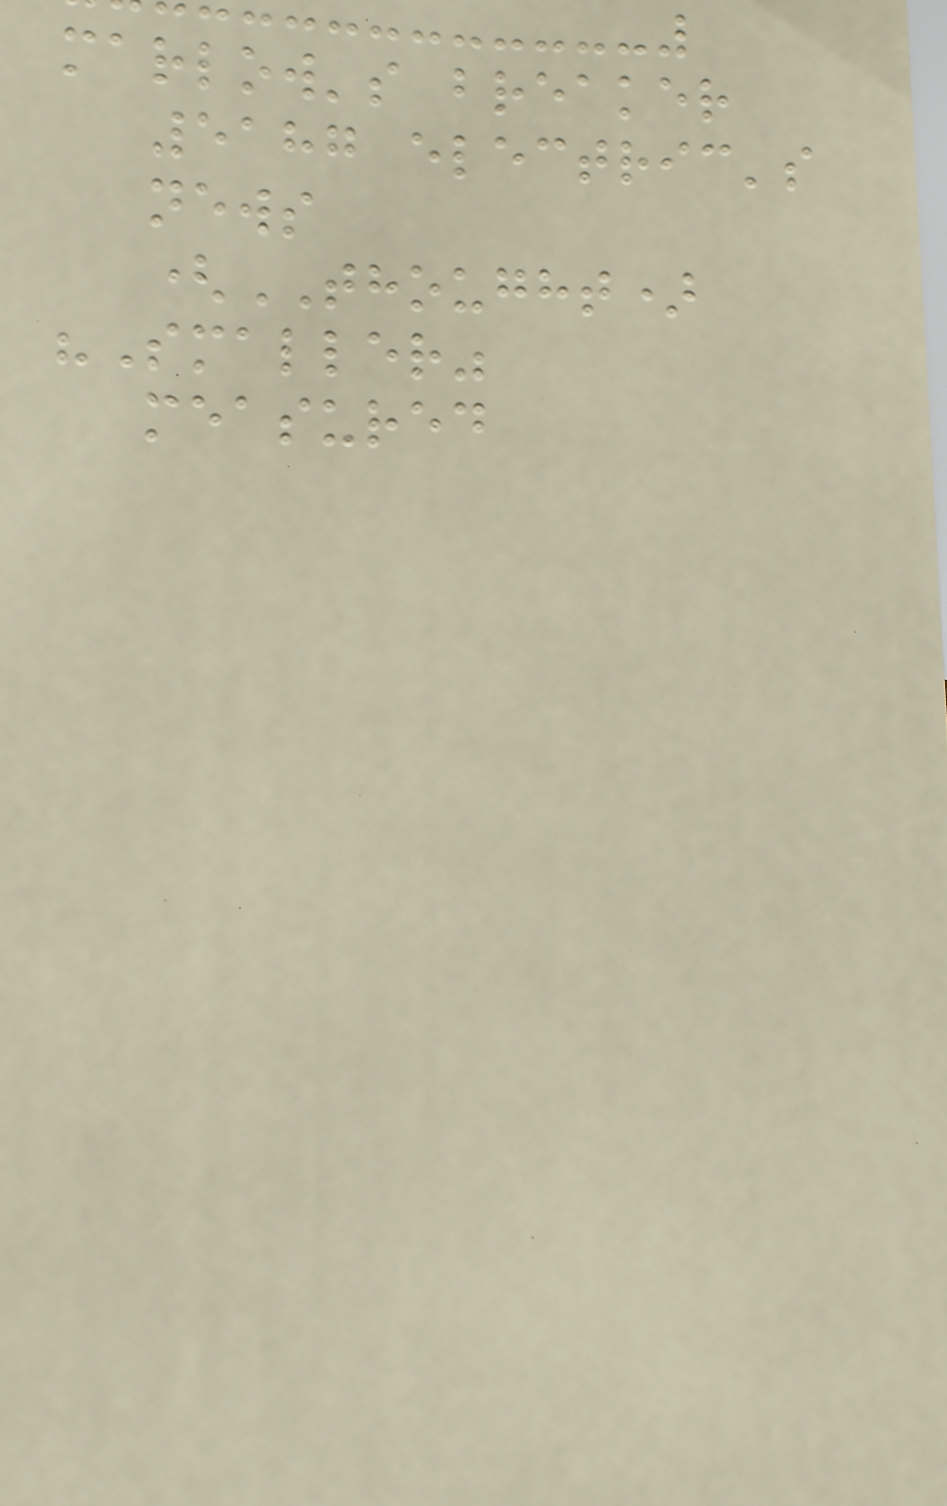marlow's breaker
5187 electric's
news
(THOUGHT)
"Smaller"
measured
